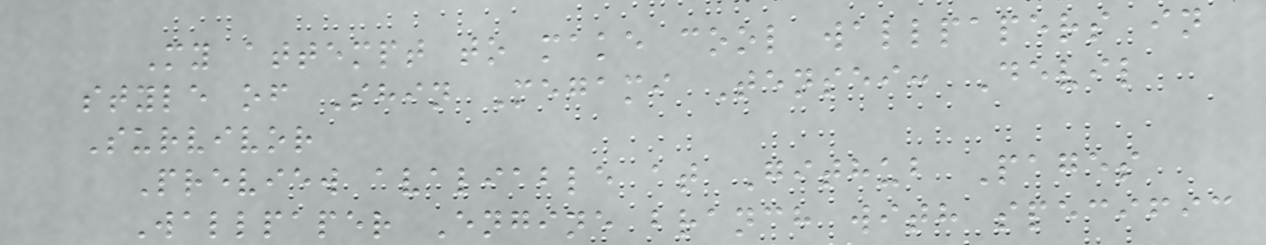My attempt to make cool wallpapers in
style of Shin Megami Tensei: Devil
Survivor
Preview avaliable at Github Pages
Wallpaper Engine branch with specific
